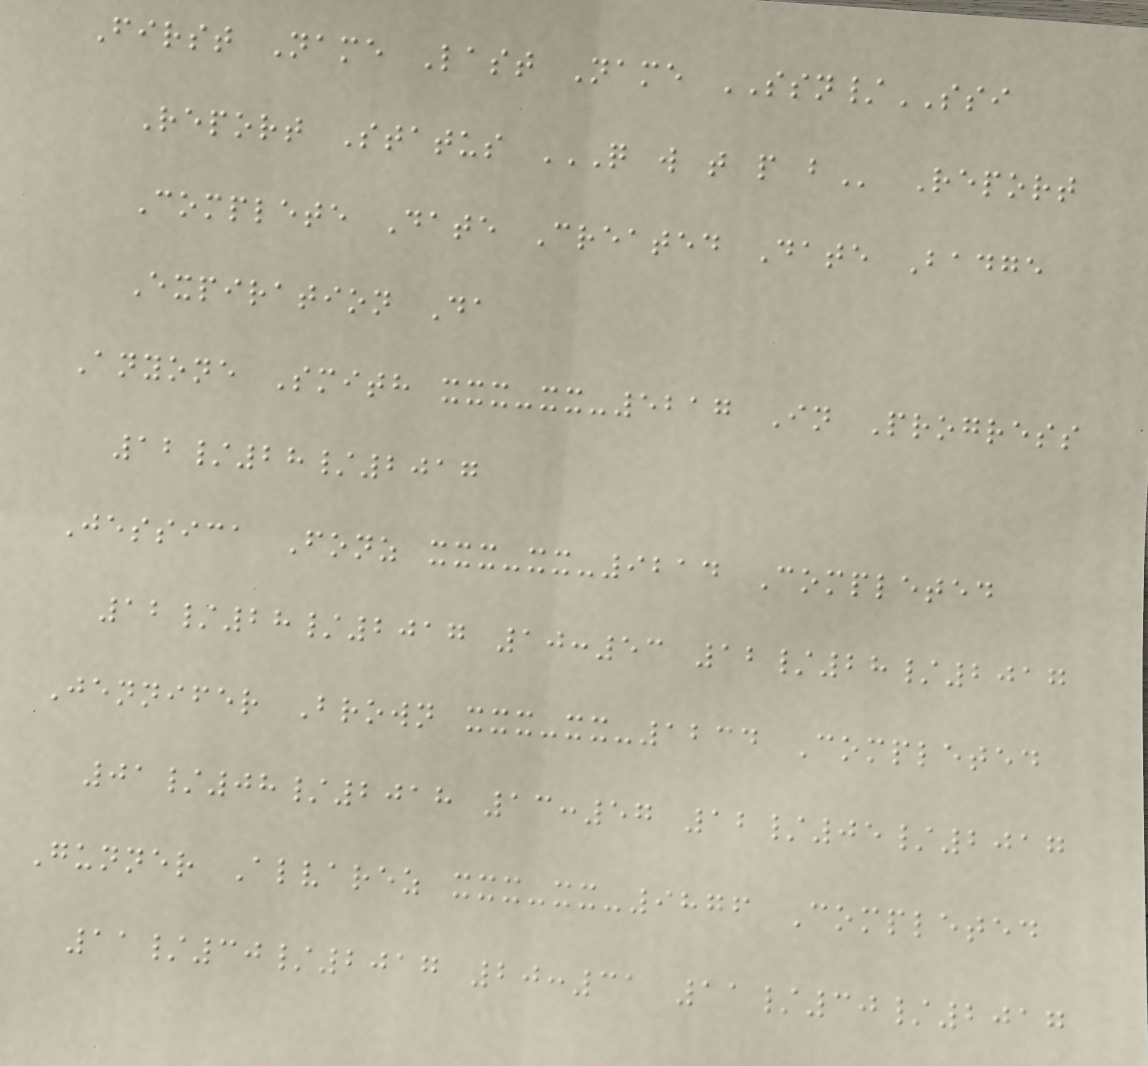First Name Last Name SSN/SSI
Report Status Q W T P B Report
Complete Date Created Date Badge
Expiration Da
Anyone Smith xxx-xx-5217 In Progress
12/28/2017
Jessica Fonz xxx-xx-9214 Completed
12/28/2017 10:53 12/28/2017
Jennifer Brown xxx-xx-1234 Completed
01/08/2018 13:57 12/05/2017
Gunner Alvarez xxx-xx-9876 Completed
11/30/2017 20:31 11/30/2017
